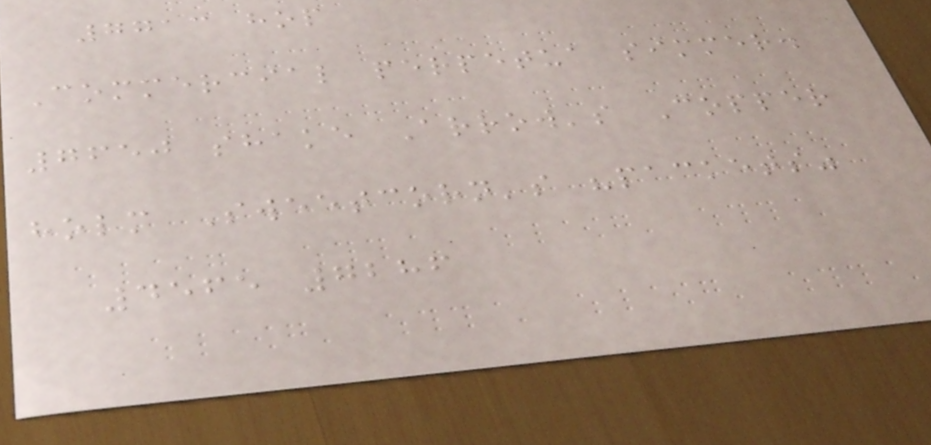7713 hop
Commercial perpetua simmer.
7650 shake Arrow's Copper
holm Sweetcorn's "packets"
4565 7286
